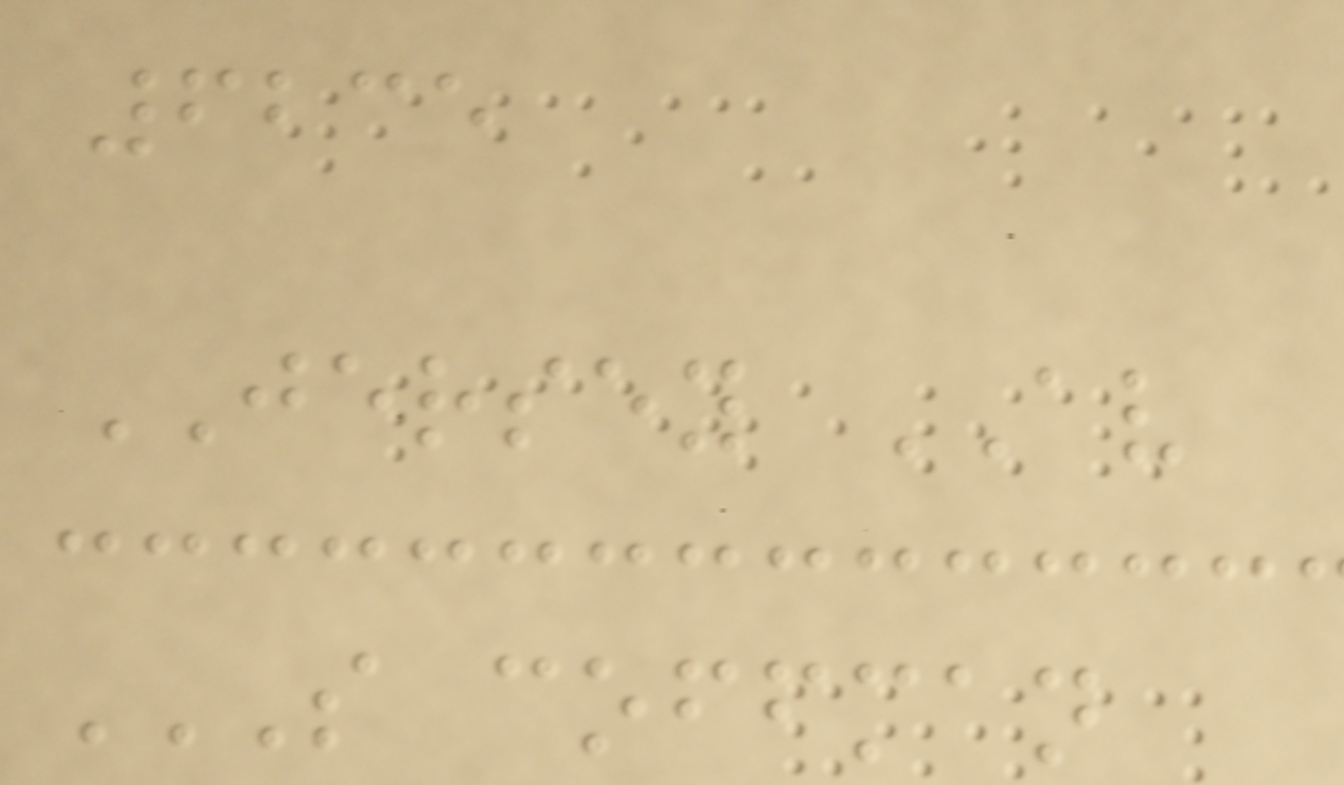6235
JERSEY AV
S COFFMAN
